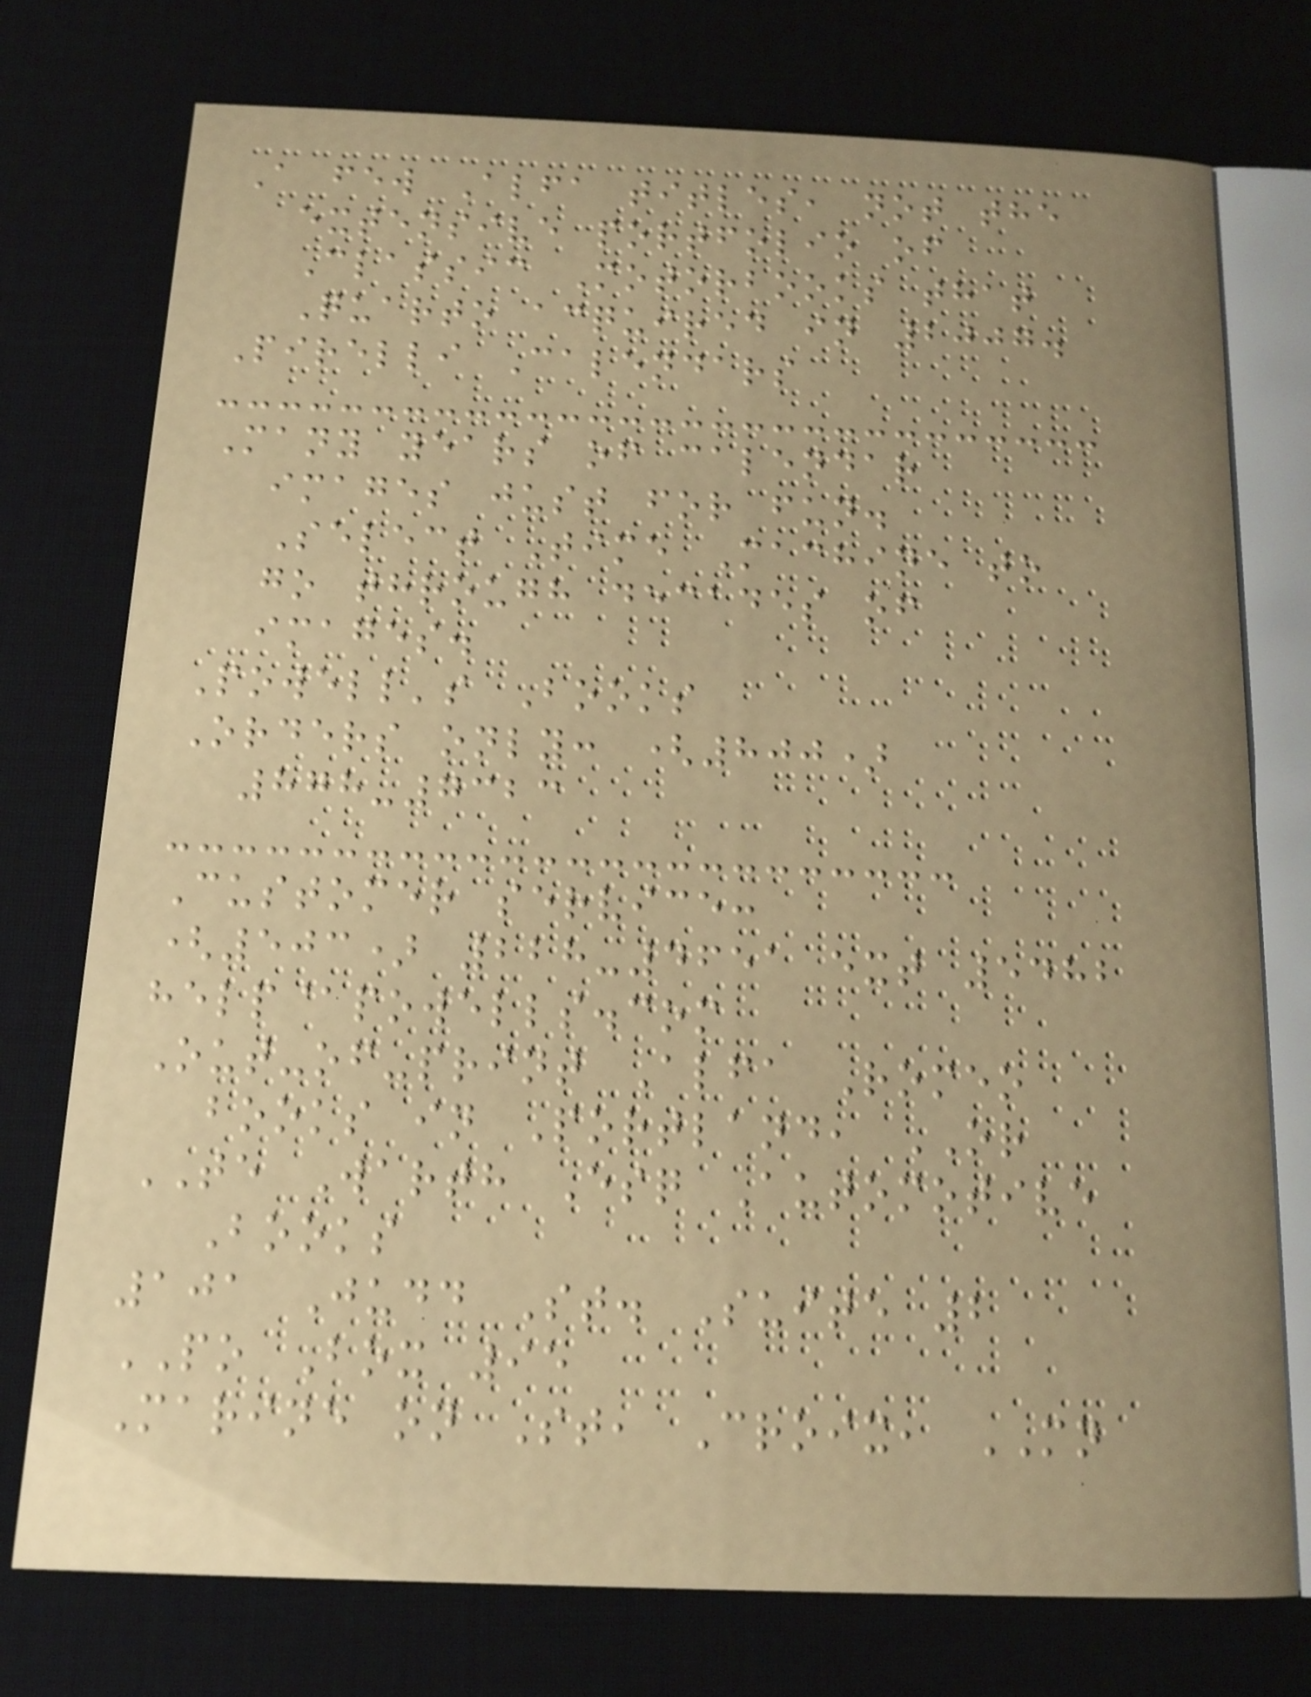A few Alfa titles, not the
extensive portfolio of
Classic Motorbooks that
Quarto acquired in 2007.
Pirelli Calendars
Many years of calendar
images just for fun.
Select Time Machine to
go through decades of
images.
Powell's Books
Orders only: (800)
878-7323
Customer service:
(503) 228-4651 ext 5482
help@powells.com
Out-of-print Alfa Romeo
books in Portland, OR
TE Warth Esq Automotive
Books
101 Judd St. Suite 2
PO Box 95
Marine on St, Croix, MN
